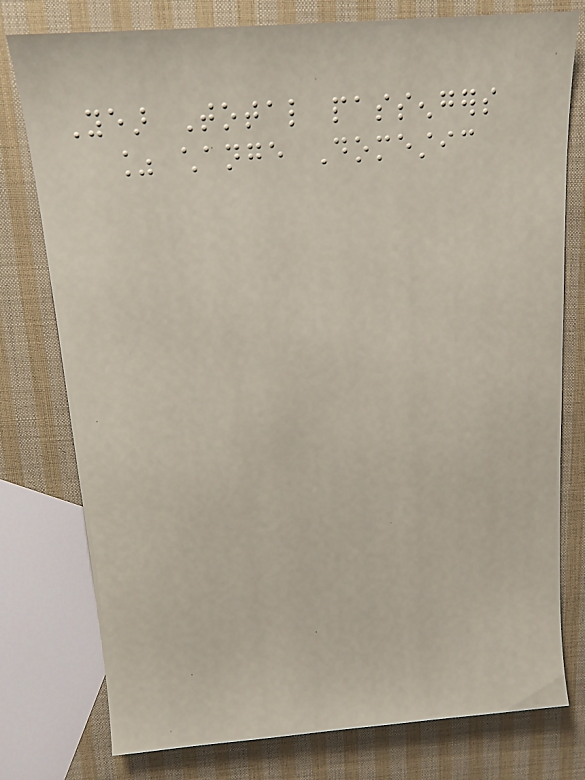Year Total passengers
% change Domestic
